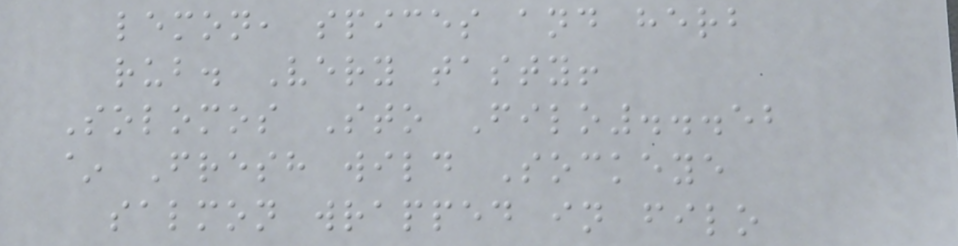lemon, spices and herb
rub. Very tasty!
Solomos Sto Filo...52
~ Fresh wild Sockeye
salmon wrapped in filo
